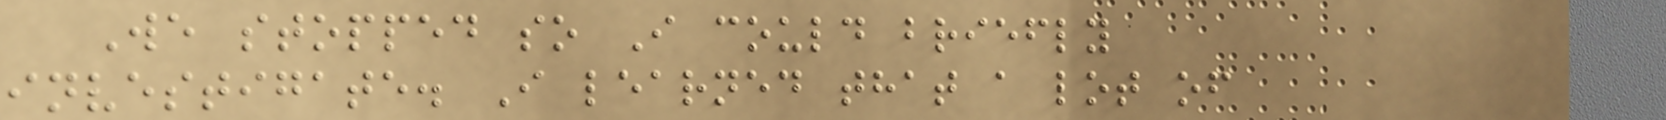We stopped so I could briefly
investigate. I learned that a lot of
